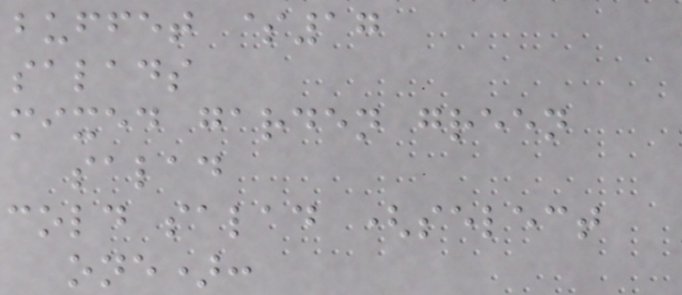buffet $17
salads
mixed garden green
salad
cold salad (select
one):
